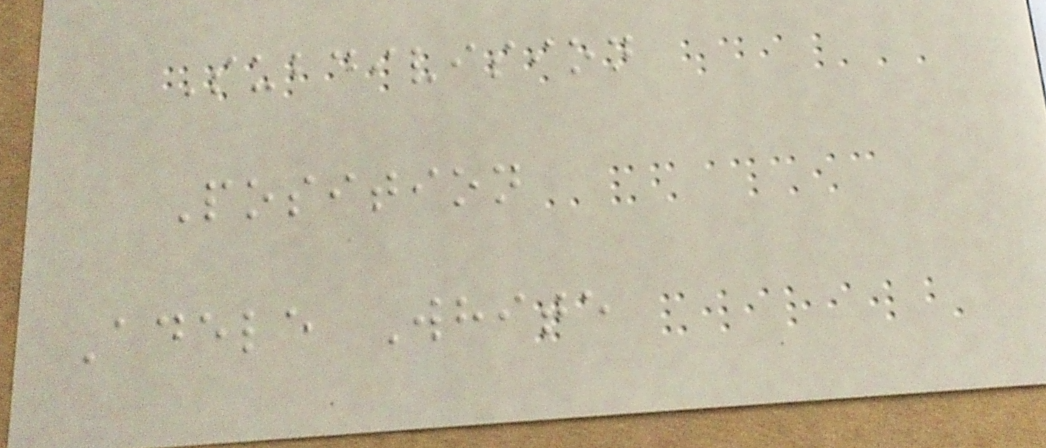Subdivision
Position
Adele White
